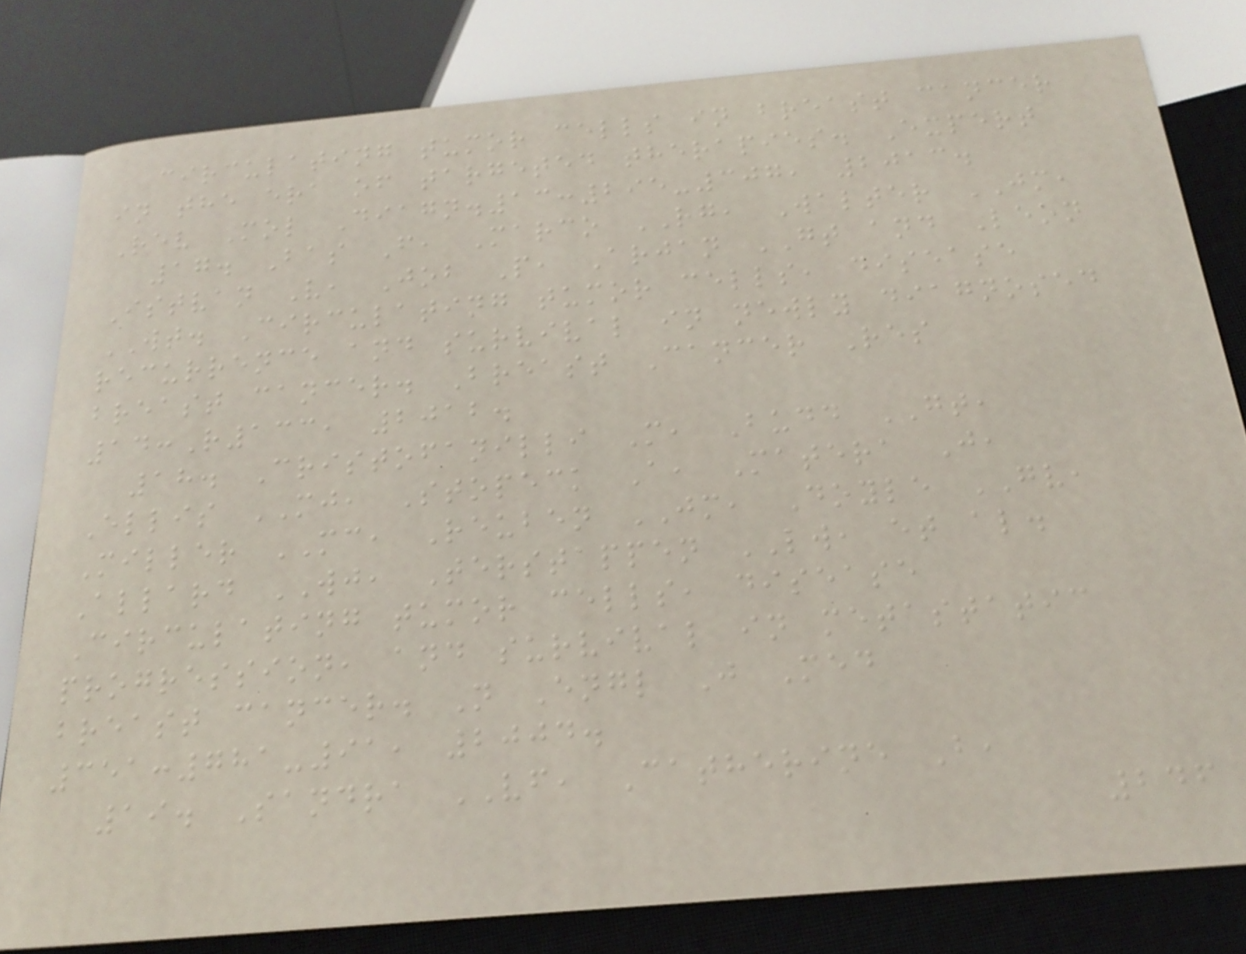circulating tumor cells in breast cancer
in the era of targeted therapies. Expert
Rev Mol Diagn.13:295-307, 2013.
17. Bas F, Marco RG, Walter JM,
Istvan V, Job P, Arjan GT and Leon
WT. Circulating tumor cells, disease
recurrence and survival in newly diagnosed
breast cancer. Breast Cancer Res
14:R133, 2012.
18. Cristofanilli M, Budd GT,
Ellis MJ, Stopeck A, Matera J,
Miller MC, Reuben JM, Doyle GV,
Allard WJ, Terstappen LW, et al.
Circulating tumor cells, disease
progression, and survival in metastatic
breast cancer. N Engl J Med
351:781-91, 2004.
19. Sandra VF, Catherine B,
246
